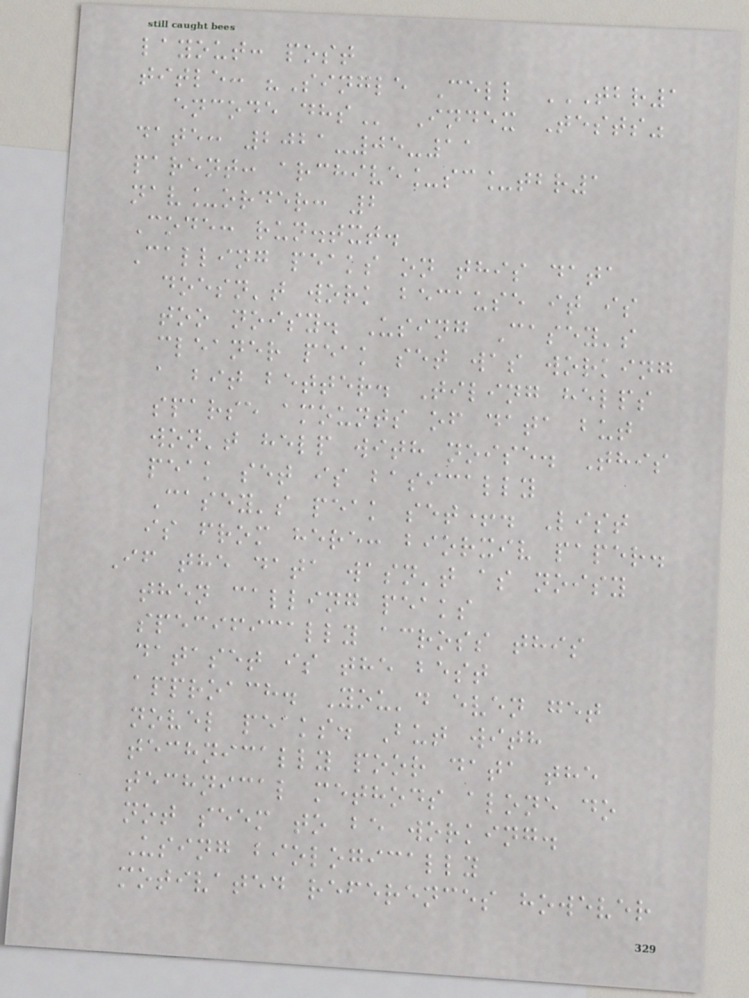layout: post
title: "Single Cell TBR1
ENCODE DHS Index Tests"
date: 2021-05-11
parent: archive_sc_tbr1
nav_order: 2
Code: run.txt.
Calling peaks on this data
doesn't work because it is
too noisy. Using Casey's
cleaner peak set was working
a bit better. Tiling helps
sparse amounts of data but
won't help with noise. This
peak set is basically
Casey's peak set+. List
is from here: biorxiv paper.
If the data wasn't as noisy
then calling peaks
specifically across this
dataset is the best
approach. You'd even get
novel peaks. But with
technically poor data the
technical methods alone do
not seem to be working.
Using biologically
motivated references however
